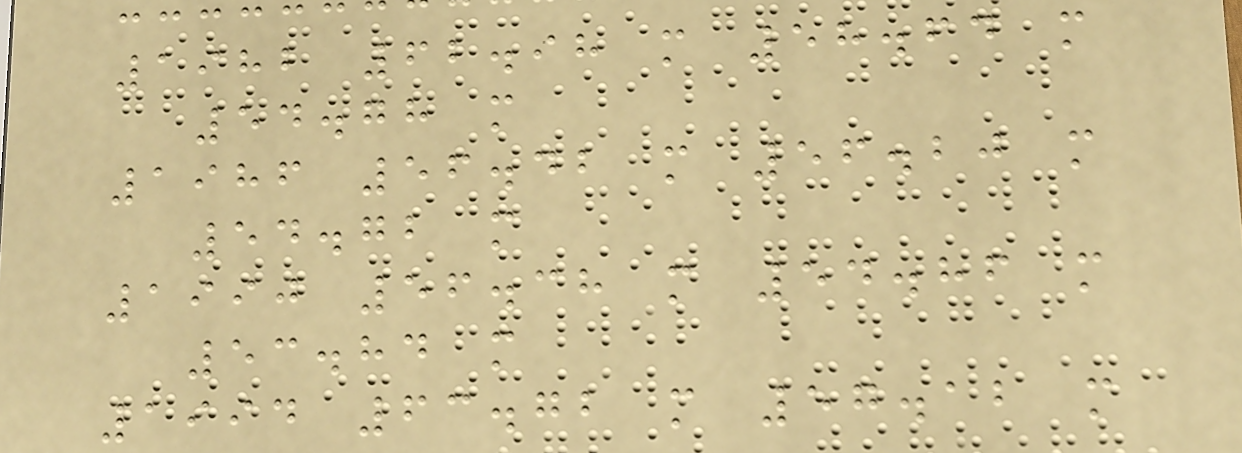1982 62.98 m 58.64 m
54.78 m
1986 56.42 m 56.20 m
54.72 m
1990 56.38 m 54.86 m
53.84 m
1994 63.72 m 57.12 m
